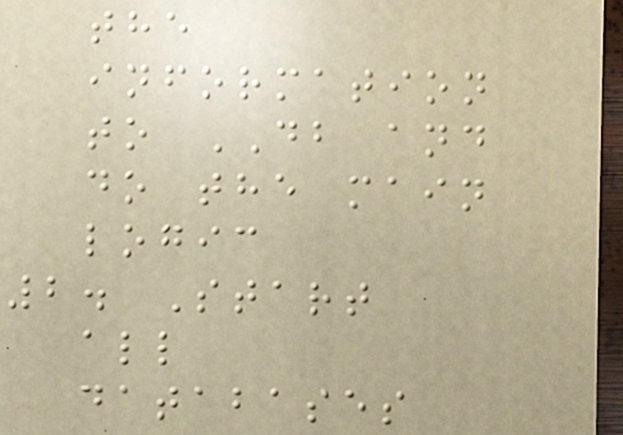the
information
to DB and
do the main
logic
2. Start
all
databases
